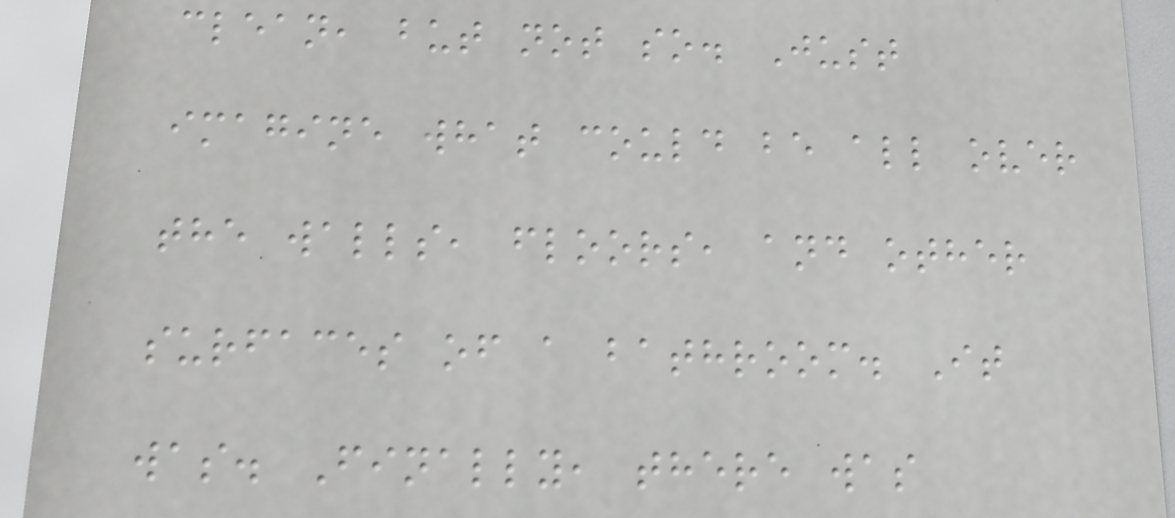clean, but not so. Just
imagine what could be all over
the walls, floors, and other
surfaces of a bathroom. It
was. Finally, there was
